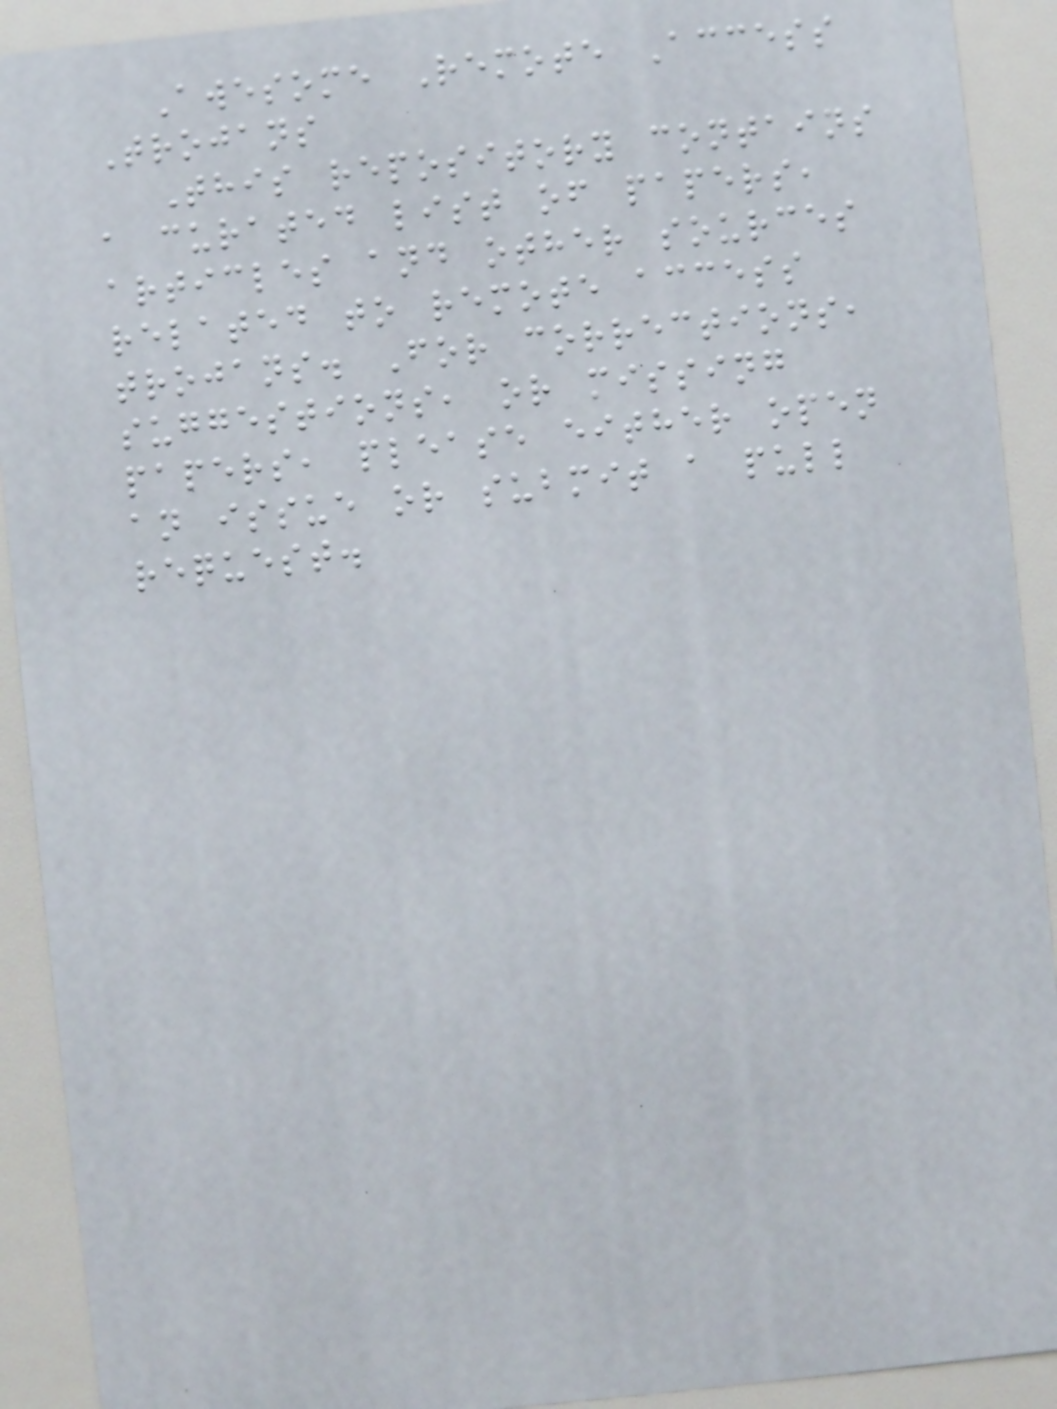Awesome Remote Access
Trojans
This repository contains
a curated list of papers,
articles and other sources
related to remote access
trojans. For corrections,
suggestions, or missing
papers, please either open
an issue or submit a pull
request.
